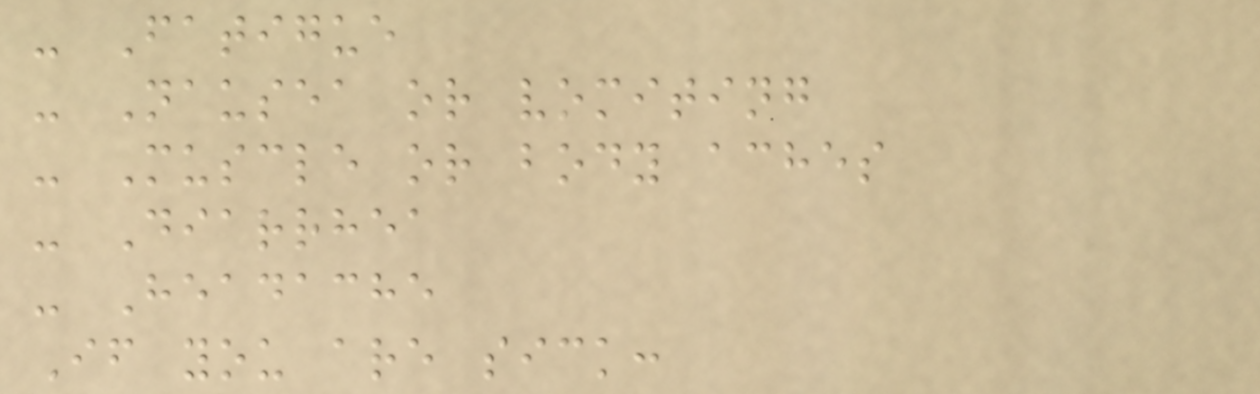- Fatigue
- Nausea or vomiting
- Muscle or body aches
- Diarrhea
- Headache
If you are sick:
